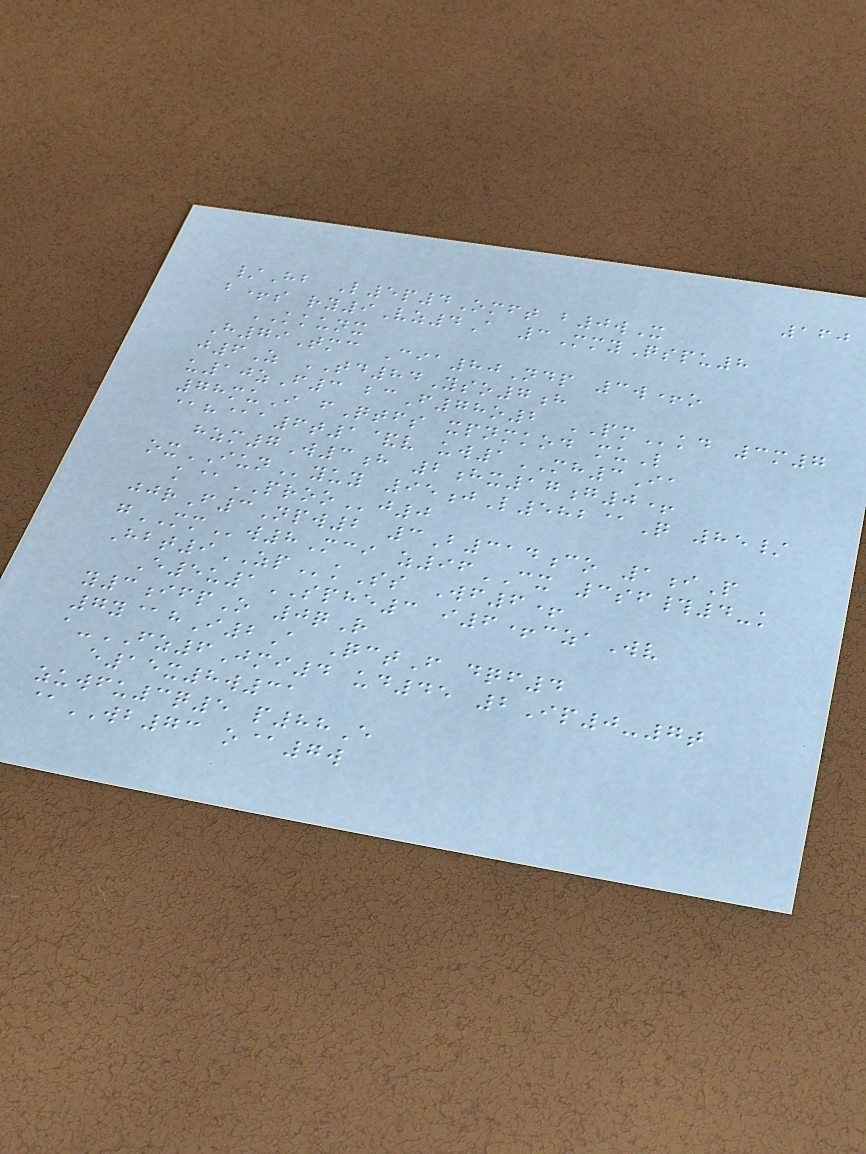160
/Hb L5p4Omft b0wX
b+s ry9Vz4A 3MmyQspu8
KKUNX
H79Tmc Cia80Ndp 3w+o
j6Z TD84Yso7h
u10zF3 bcF78o2 PMkd 3m7
78muI fQtfs xpnmkod muL
@h@a6t1&v uw1MH3Ia
hzm7W3h 2hx17g0+
oxIUNyuy 95jL582@Q 85/
k@PROOj0
jjrF3Npw2 3B314co 1iP
gMMw8Mci z96CX 3sf#4-k
Hbt9ZPkSs Wf6+
E5u1SPHE3 i6+czaWv
y3ifpO 0qR
7y@hI2A QctF dqf4
a-FZ6Jmi4 ud45 2Ip0-7t
e15x8w31
zuwfu3q5 p88E
@WB73 o@7w
